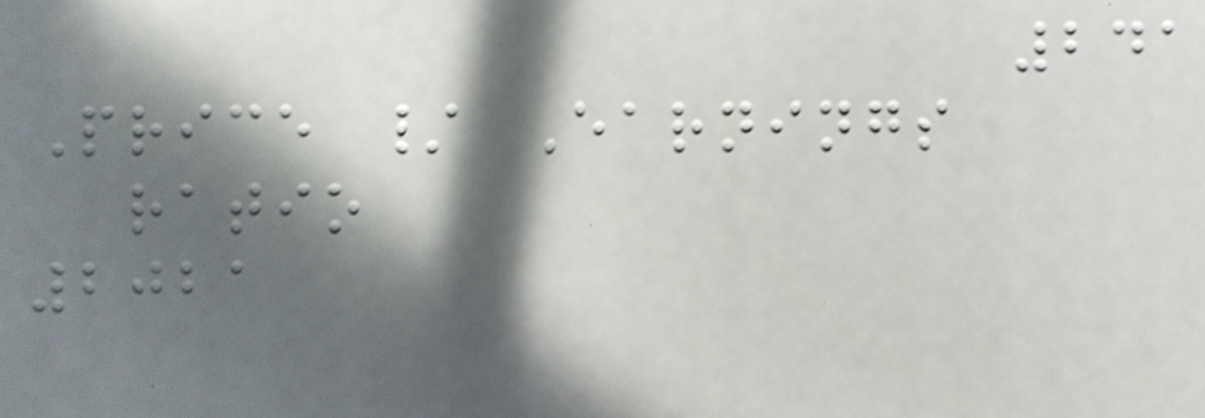241
Price / Earnings
ratio
2021
